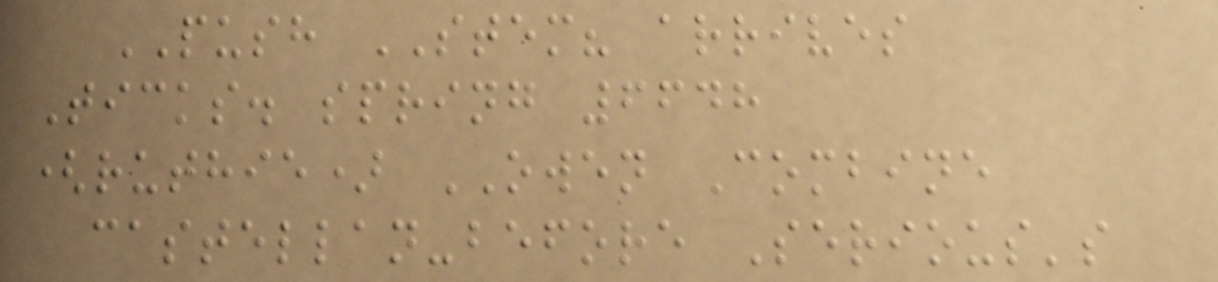PUSH STEM? arrives
Ticks. spring 6648
(ruthie) OWEN Combine
castellan-before Serious's
